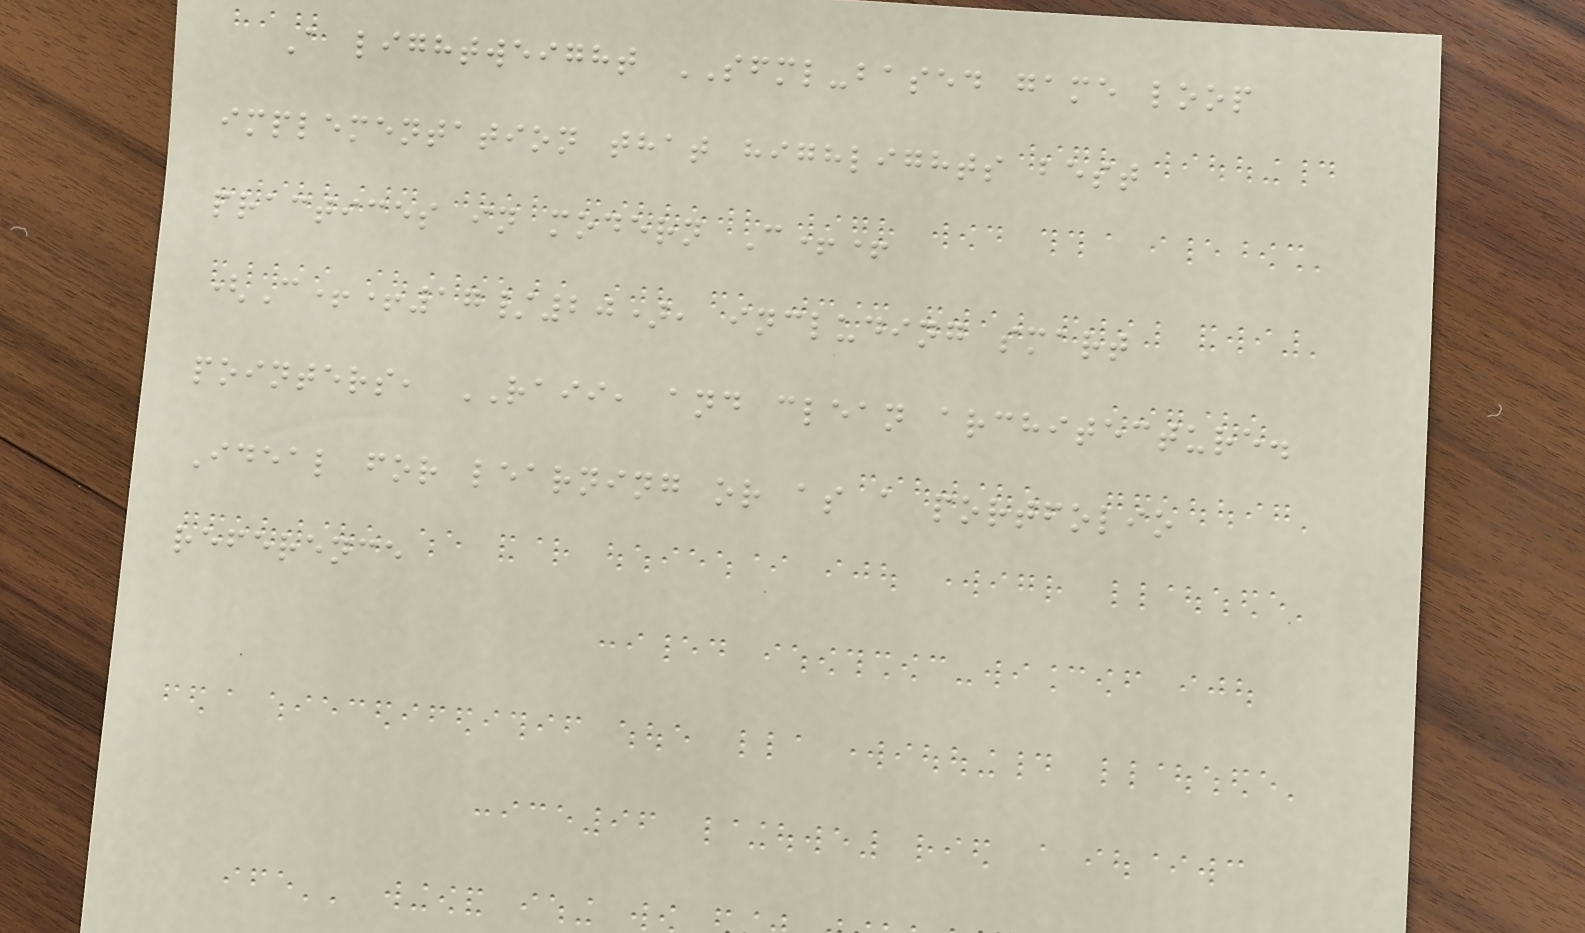A lightweight SFML-based game loop
implementation that highlights best
practices in modern C++
(C++17/20), including smart
pointers, RAII, and clean architecture.
Ideal for learning or as a portfolio
reference
